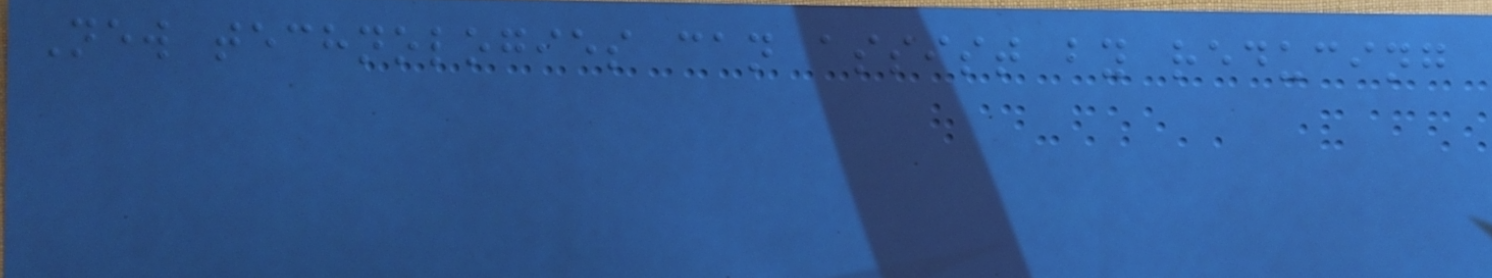New technologies can assist by reducing
